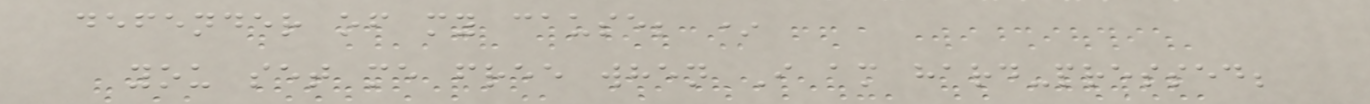defender of my cause; *
you set me free when I am hard-pressed;
